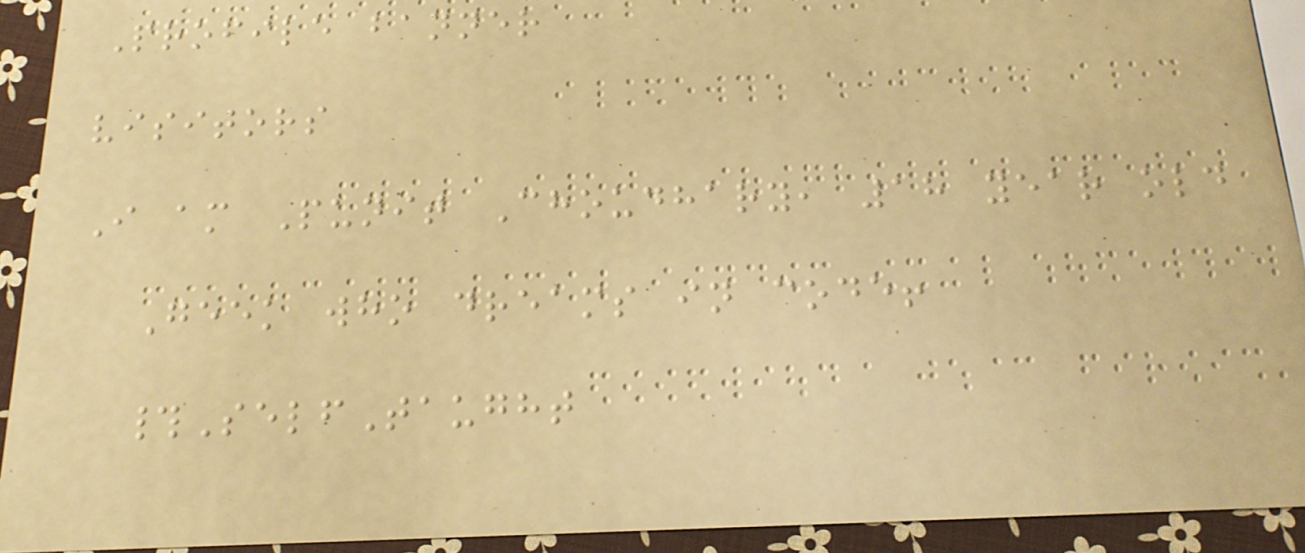Profile banner
visitors
I am Punit Choudhary, 18 year old
Geek who dreams in code!
#SelfTaught
